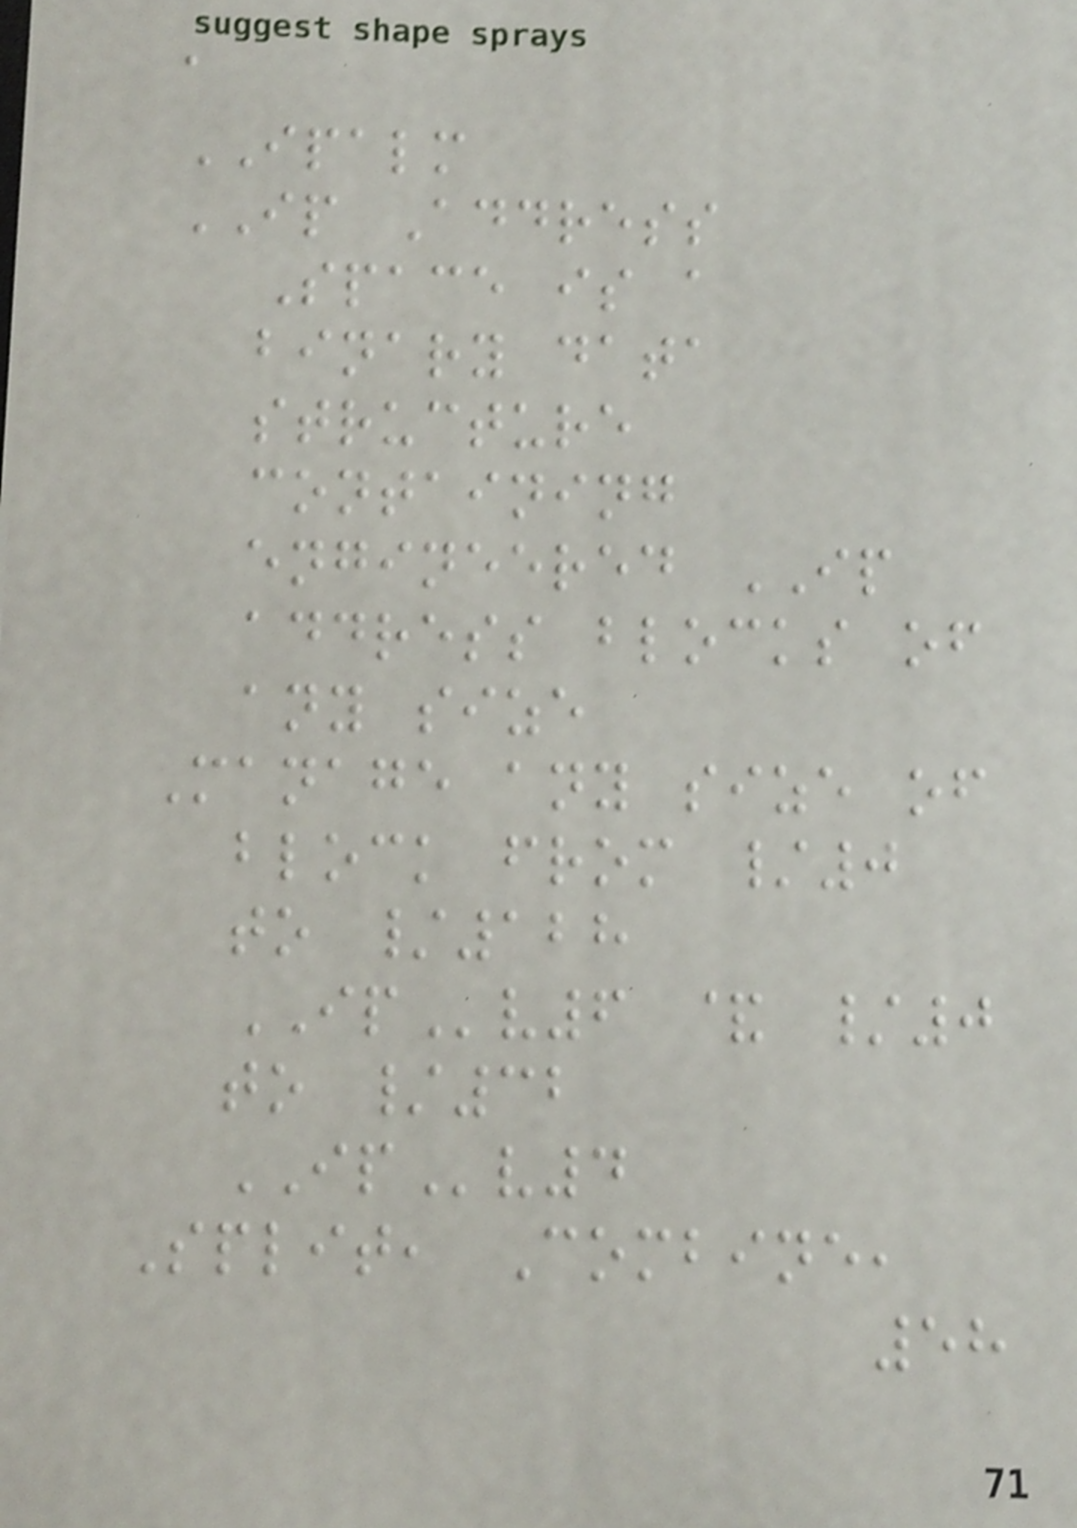a
IPALM
IP Address
Space is a
binary data
structure
containing
engineered IP
address blocks of
any size
Manage any size of
block from /0
to /128
IPv6 & /0
to /32
IPv4
Split, Combine,
58
